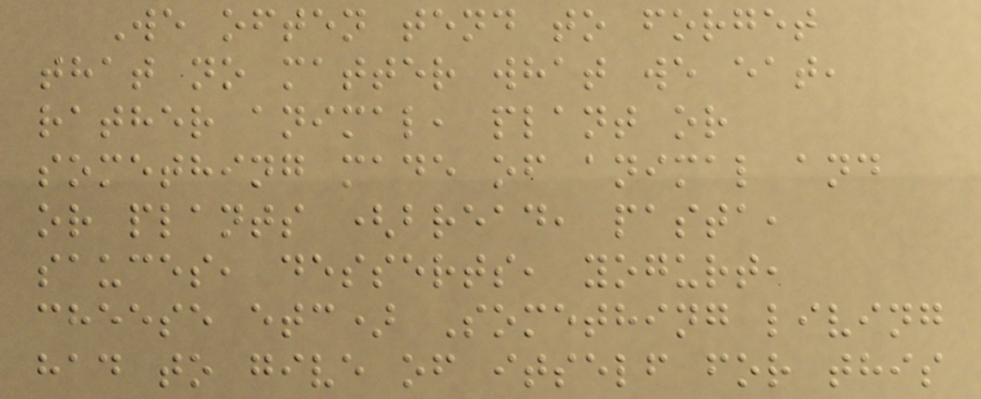We often tend to forget
that no matter what we eat,
rather animal, plant or
something made of animal and
or plants (bread, pasta,
sauces, desserts, yogurt,
cheese etc) Something living
had to give of itself for this
